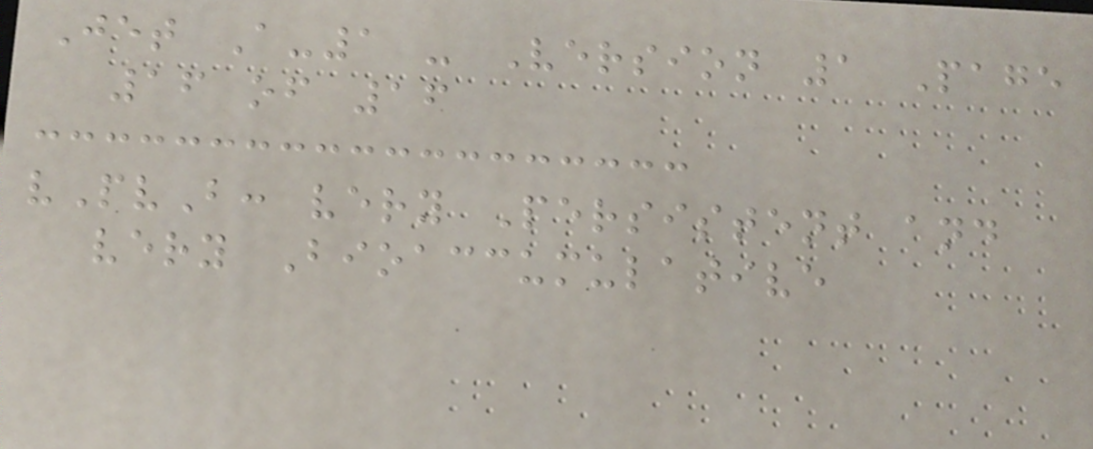Jet A-1 - Version 1 Page
16 of 16
vPvB: very Persistent and
very Bioaccumulative
